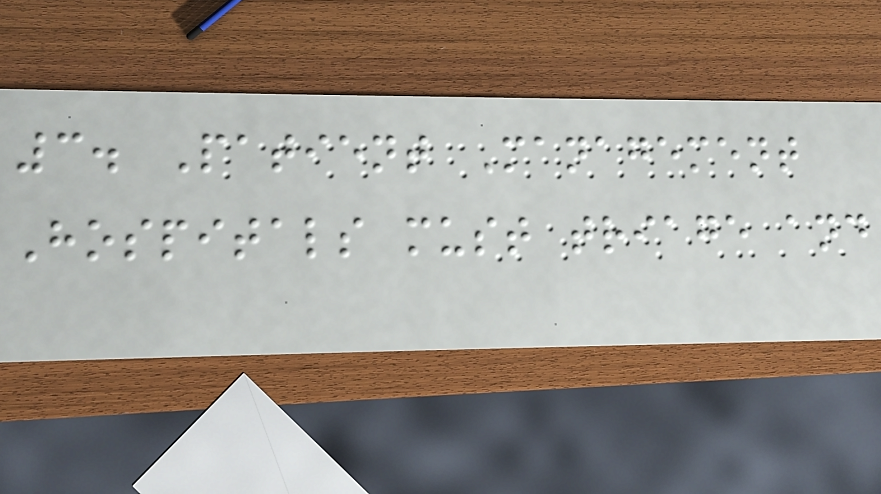3. Patient Management
Hospitals must triage and
